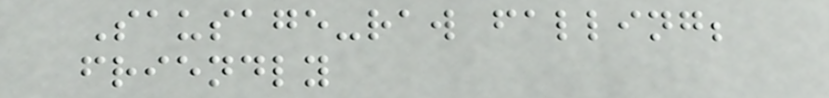Sausage-raw falling;
friendly
